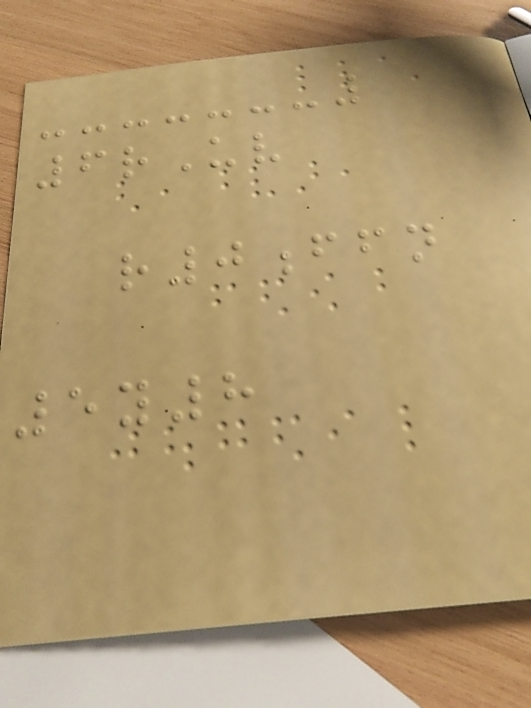6rUv
r0ffn
5y8
